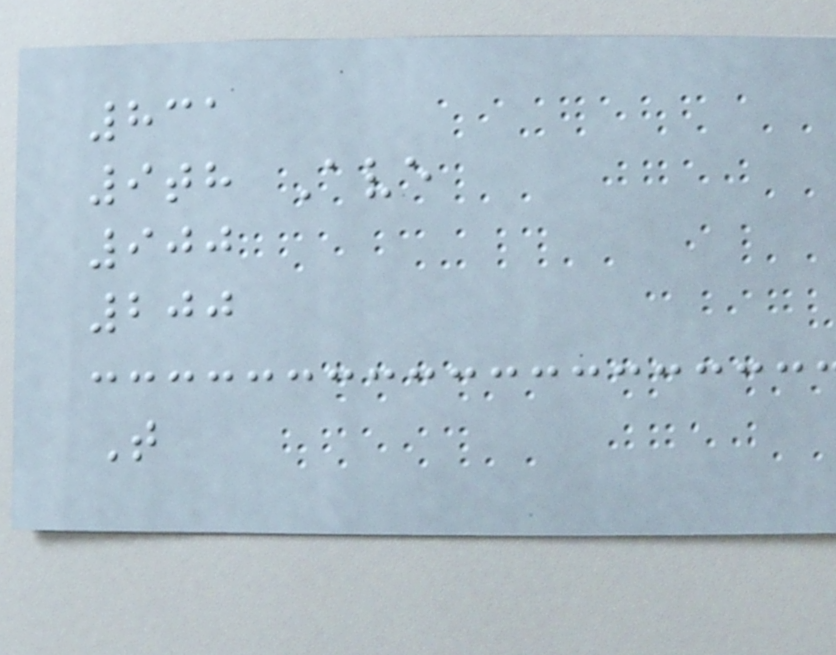831
9th Ave
900
200
T
